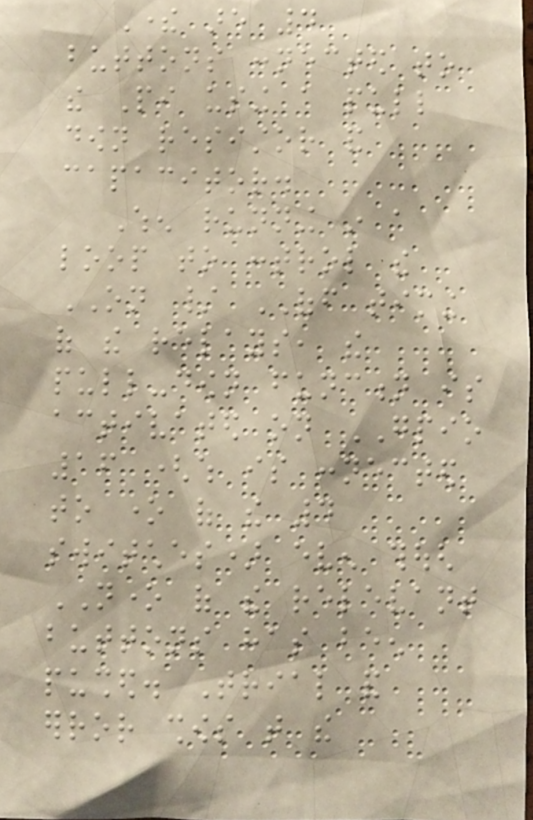There are 4
buttons connected to
the Pi using a pull
down resistor and
capacitor.
When running in a
loop to control the
ON / OFF timing
of the relays, the
pull-down function is
activated on GPIO
16 (which is connected
to one of the 4
switches) even though
NONE of the relevant
buttons has been
pushed. Trial and
error shows that the
